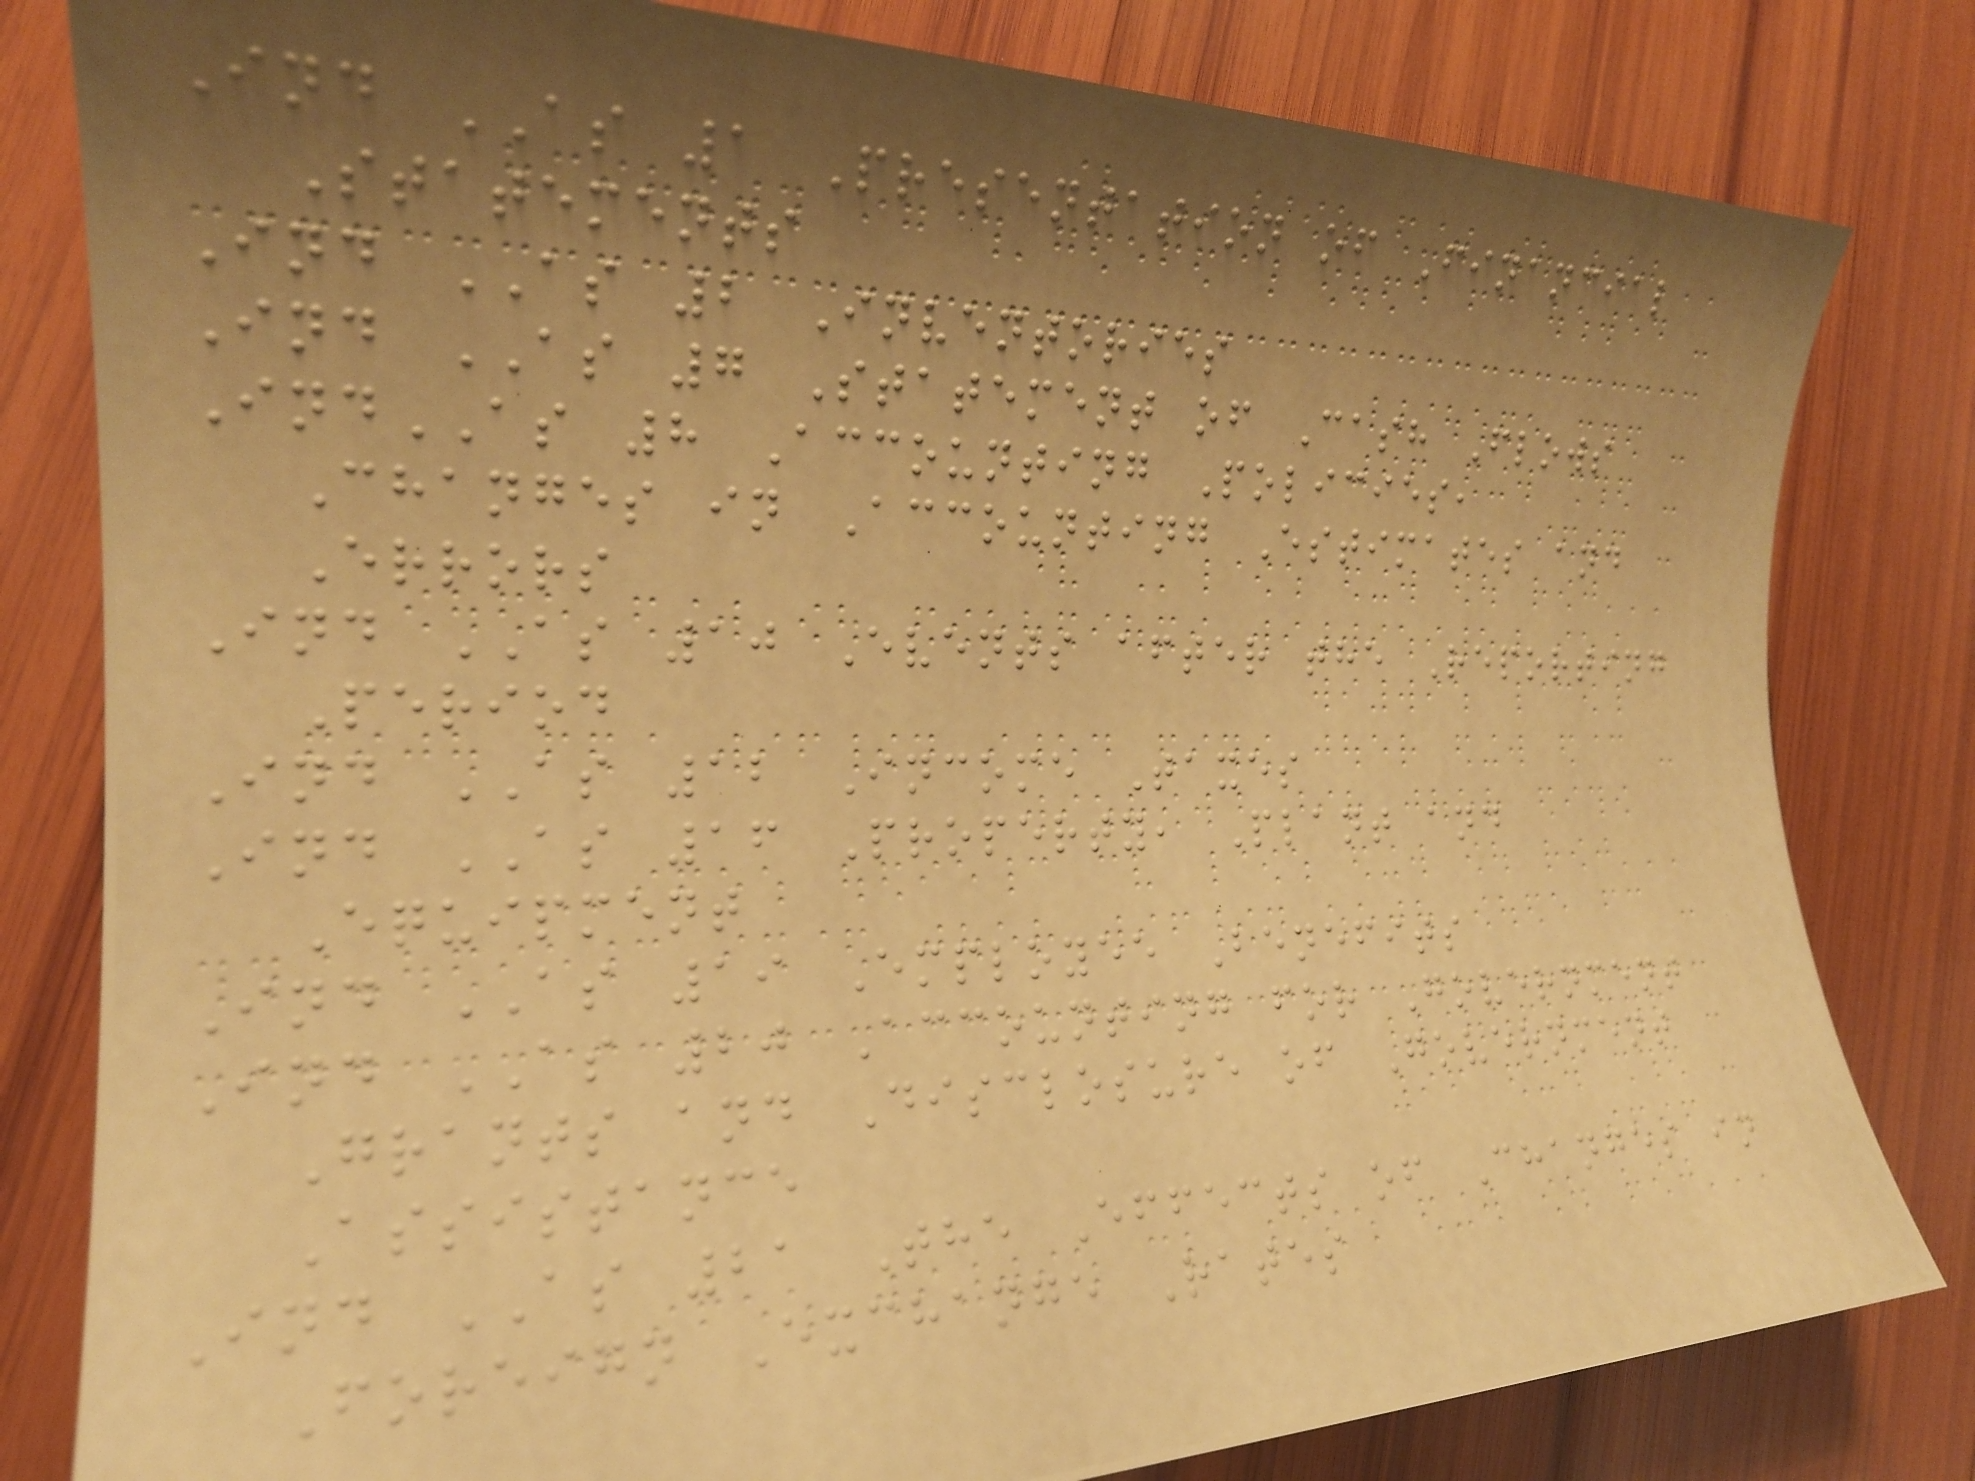Ind AS 1 Presentation of Financial
Statements
Ind AS 2 Inventories
Ind AS 7 Statement of Cash Flows
IndAS 8 Accounting Policies,
Changes in Accounting Estimates and
Errors
Ind AS 10 Events after the Reporting
Period
Ind AS 12 Income Taxes
Ind AS 16 Property, Plant and
Equipment
Ind AS 19 Employee Benefits
Ind AS 20 Accounting for Government
Grants and Disclosure of Government
Assistance
Ind AS 21 The Effects of Changes in
Foreign Exchange Rates
